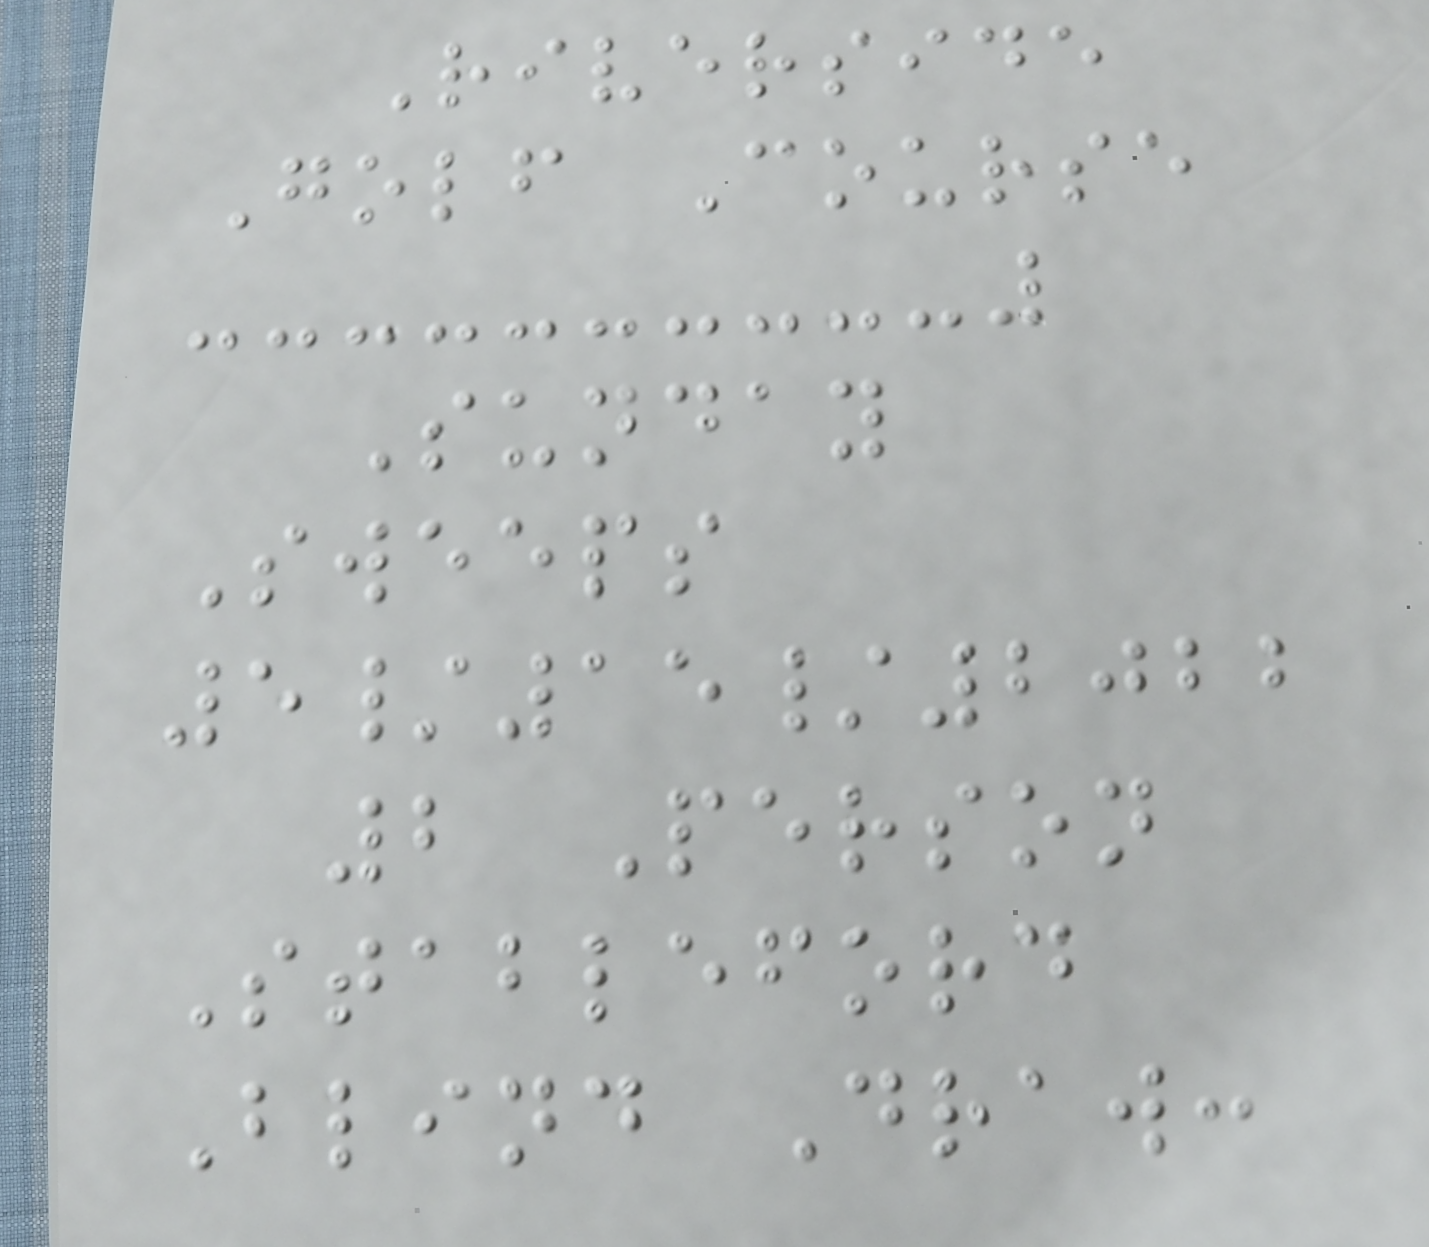Riverside
Golf Course
Sunday
Sweeps
5/15/2022
2 Person
Stableford
Blind Draw:
